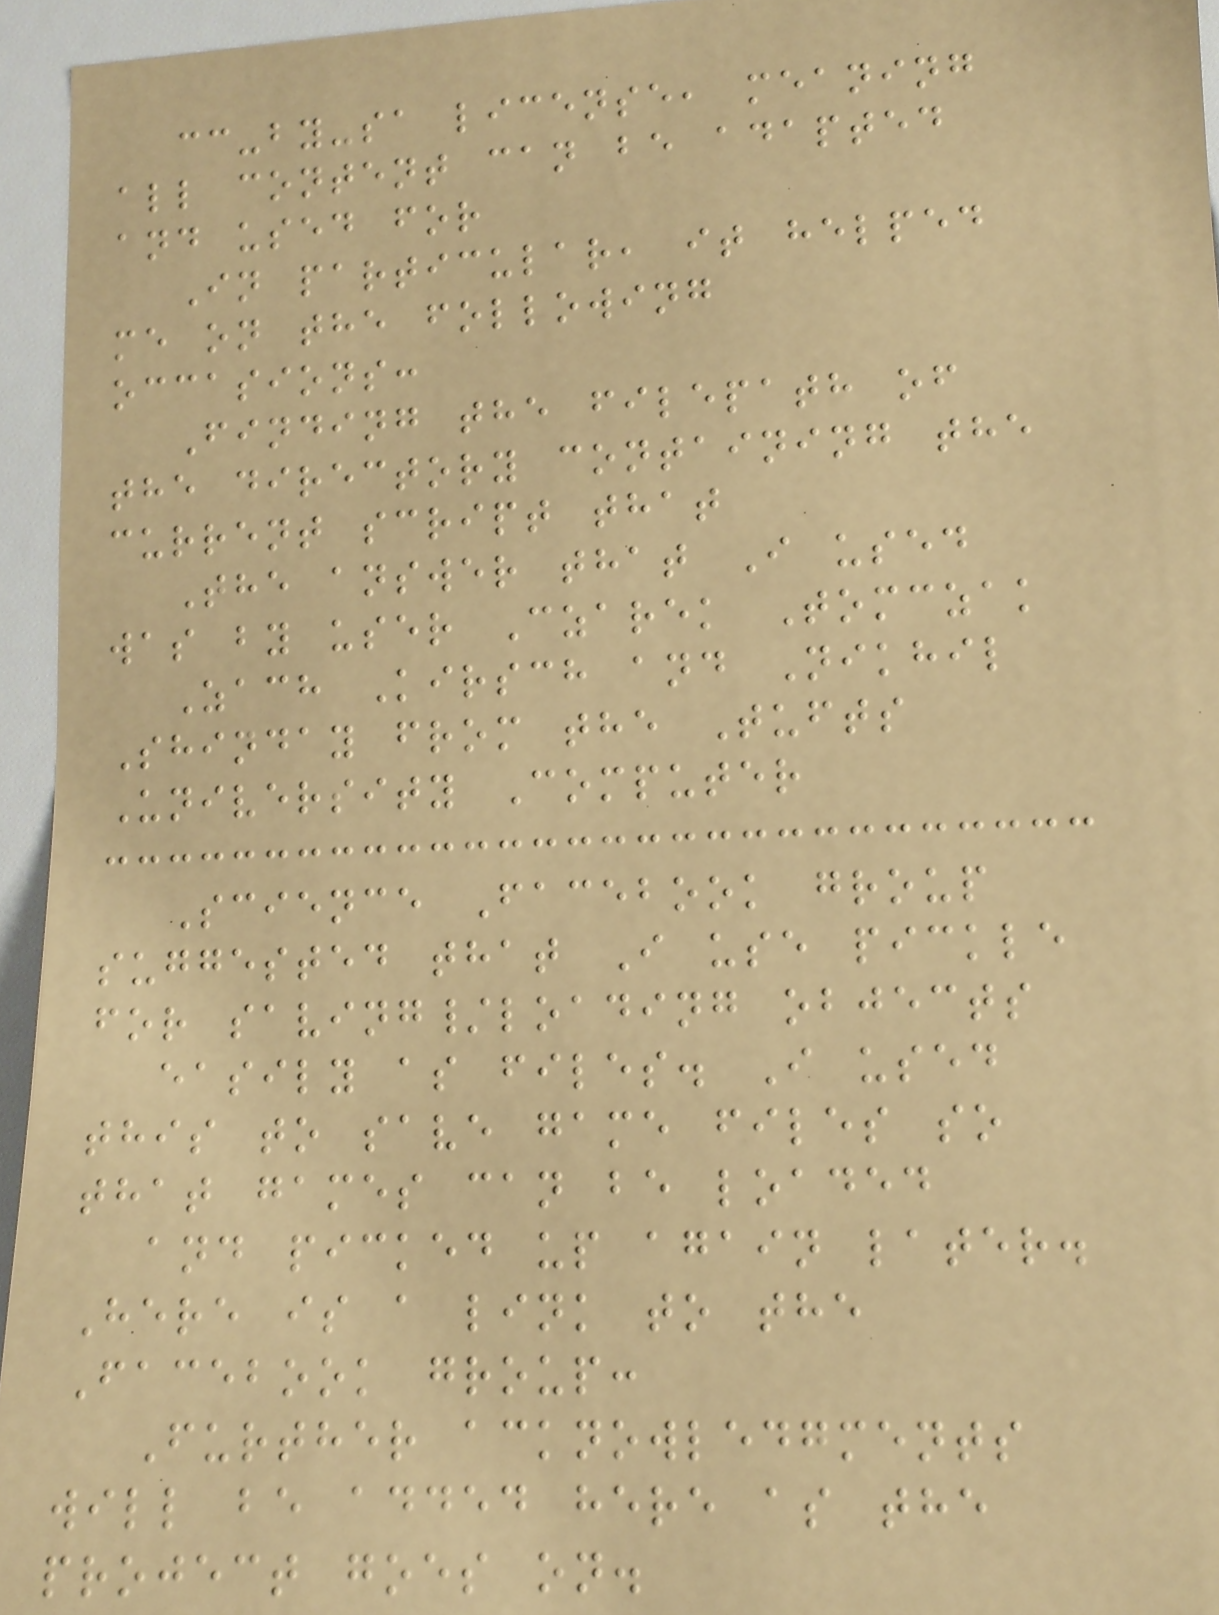cc-by-sa license, meaning
all content can be adapted
and used for
In particular, it helped
me on the following
occasions:
Finding the filepath of
the directory containing the
current script that
The answer that I used
was by user Czarek Tomczak
Zach Kirsch and Nikhil
Shinday from the Tufts
University Computer
Science Facebook group
suggested that I use pickle
for saving/loading objects
easily as files. I used
this to save game files so
that games can be loaded
and picked up again later.
Here is a link to the
Facebook group:
Further acknowledgments
will be added here as the
project goes on.
